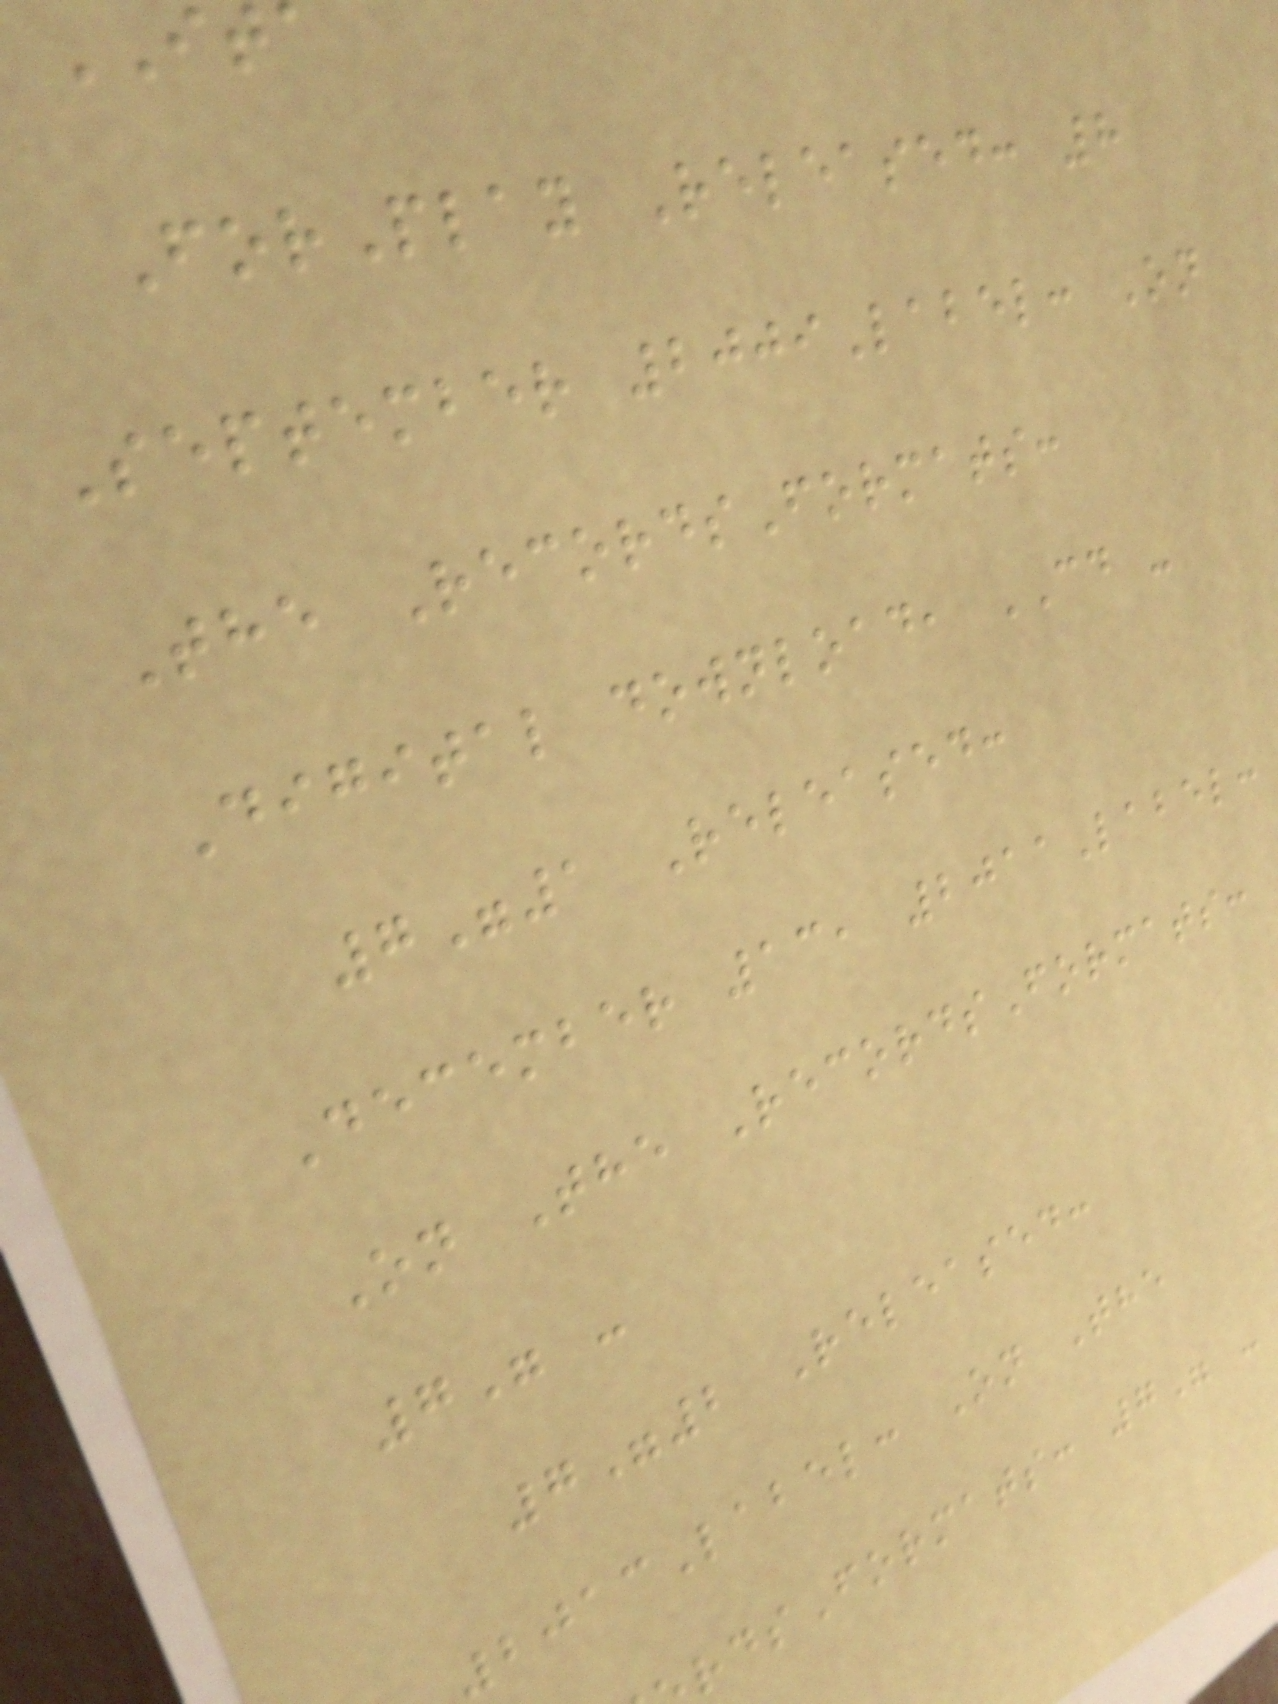ITA
ForPlay Released: 8
September 2009Label: On
The RecordsFormats:
Digital download, CD -
7"1 Released:
December 13, 2011Label:
On The RecordsFormats:
7" -
7"2 Released:
2013Label: On The
rdsFormats: 7" -
